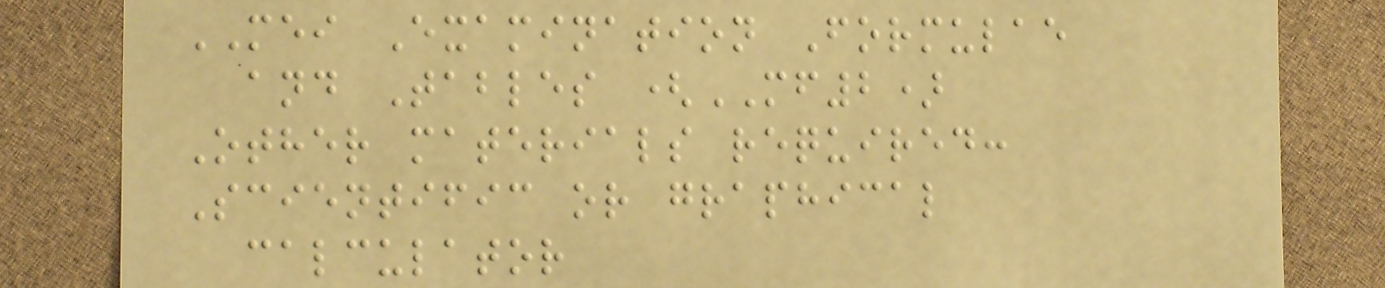MEI Examination Formulae
and Tables (MF2)
Other materials required:
Scientific or graphical
calculator
